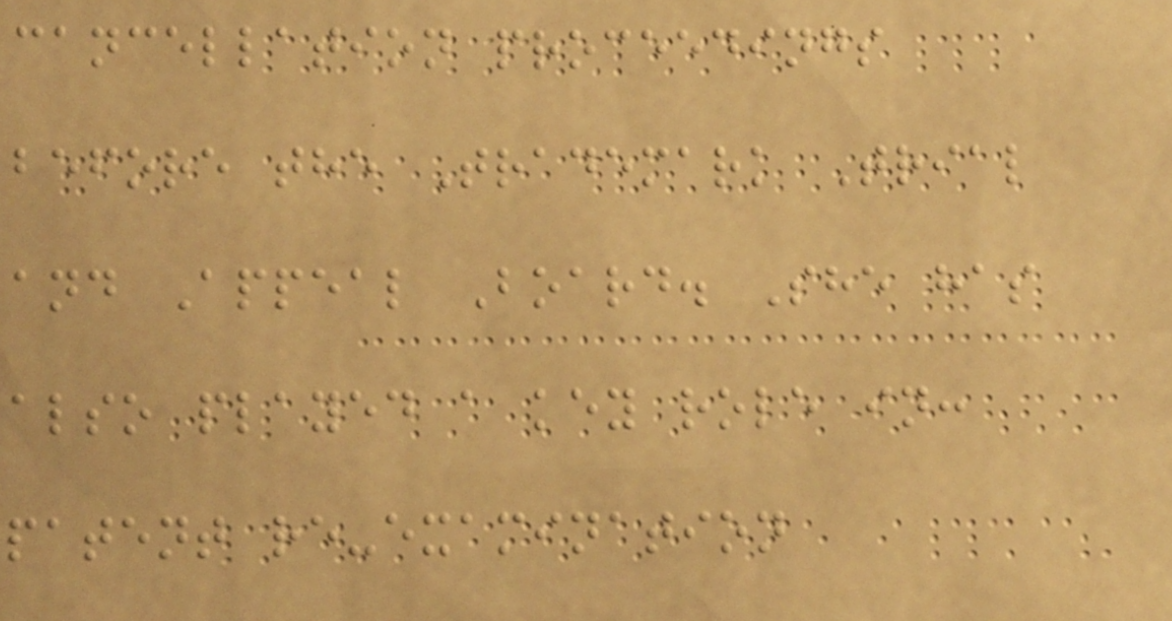cancellation proceedings
before the Trademark Trial
and Appeal Board. She has
also played a key role in:
patent re-examination
